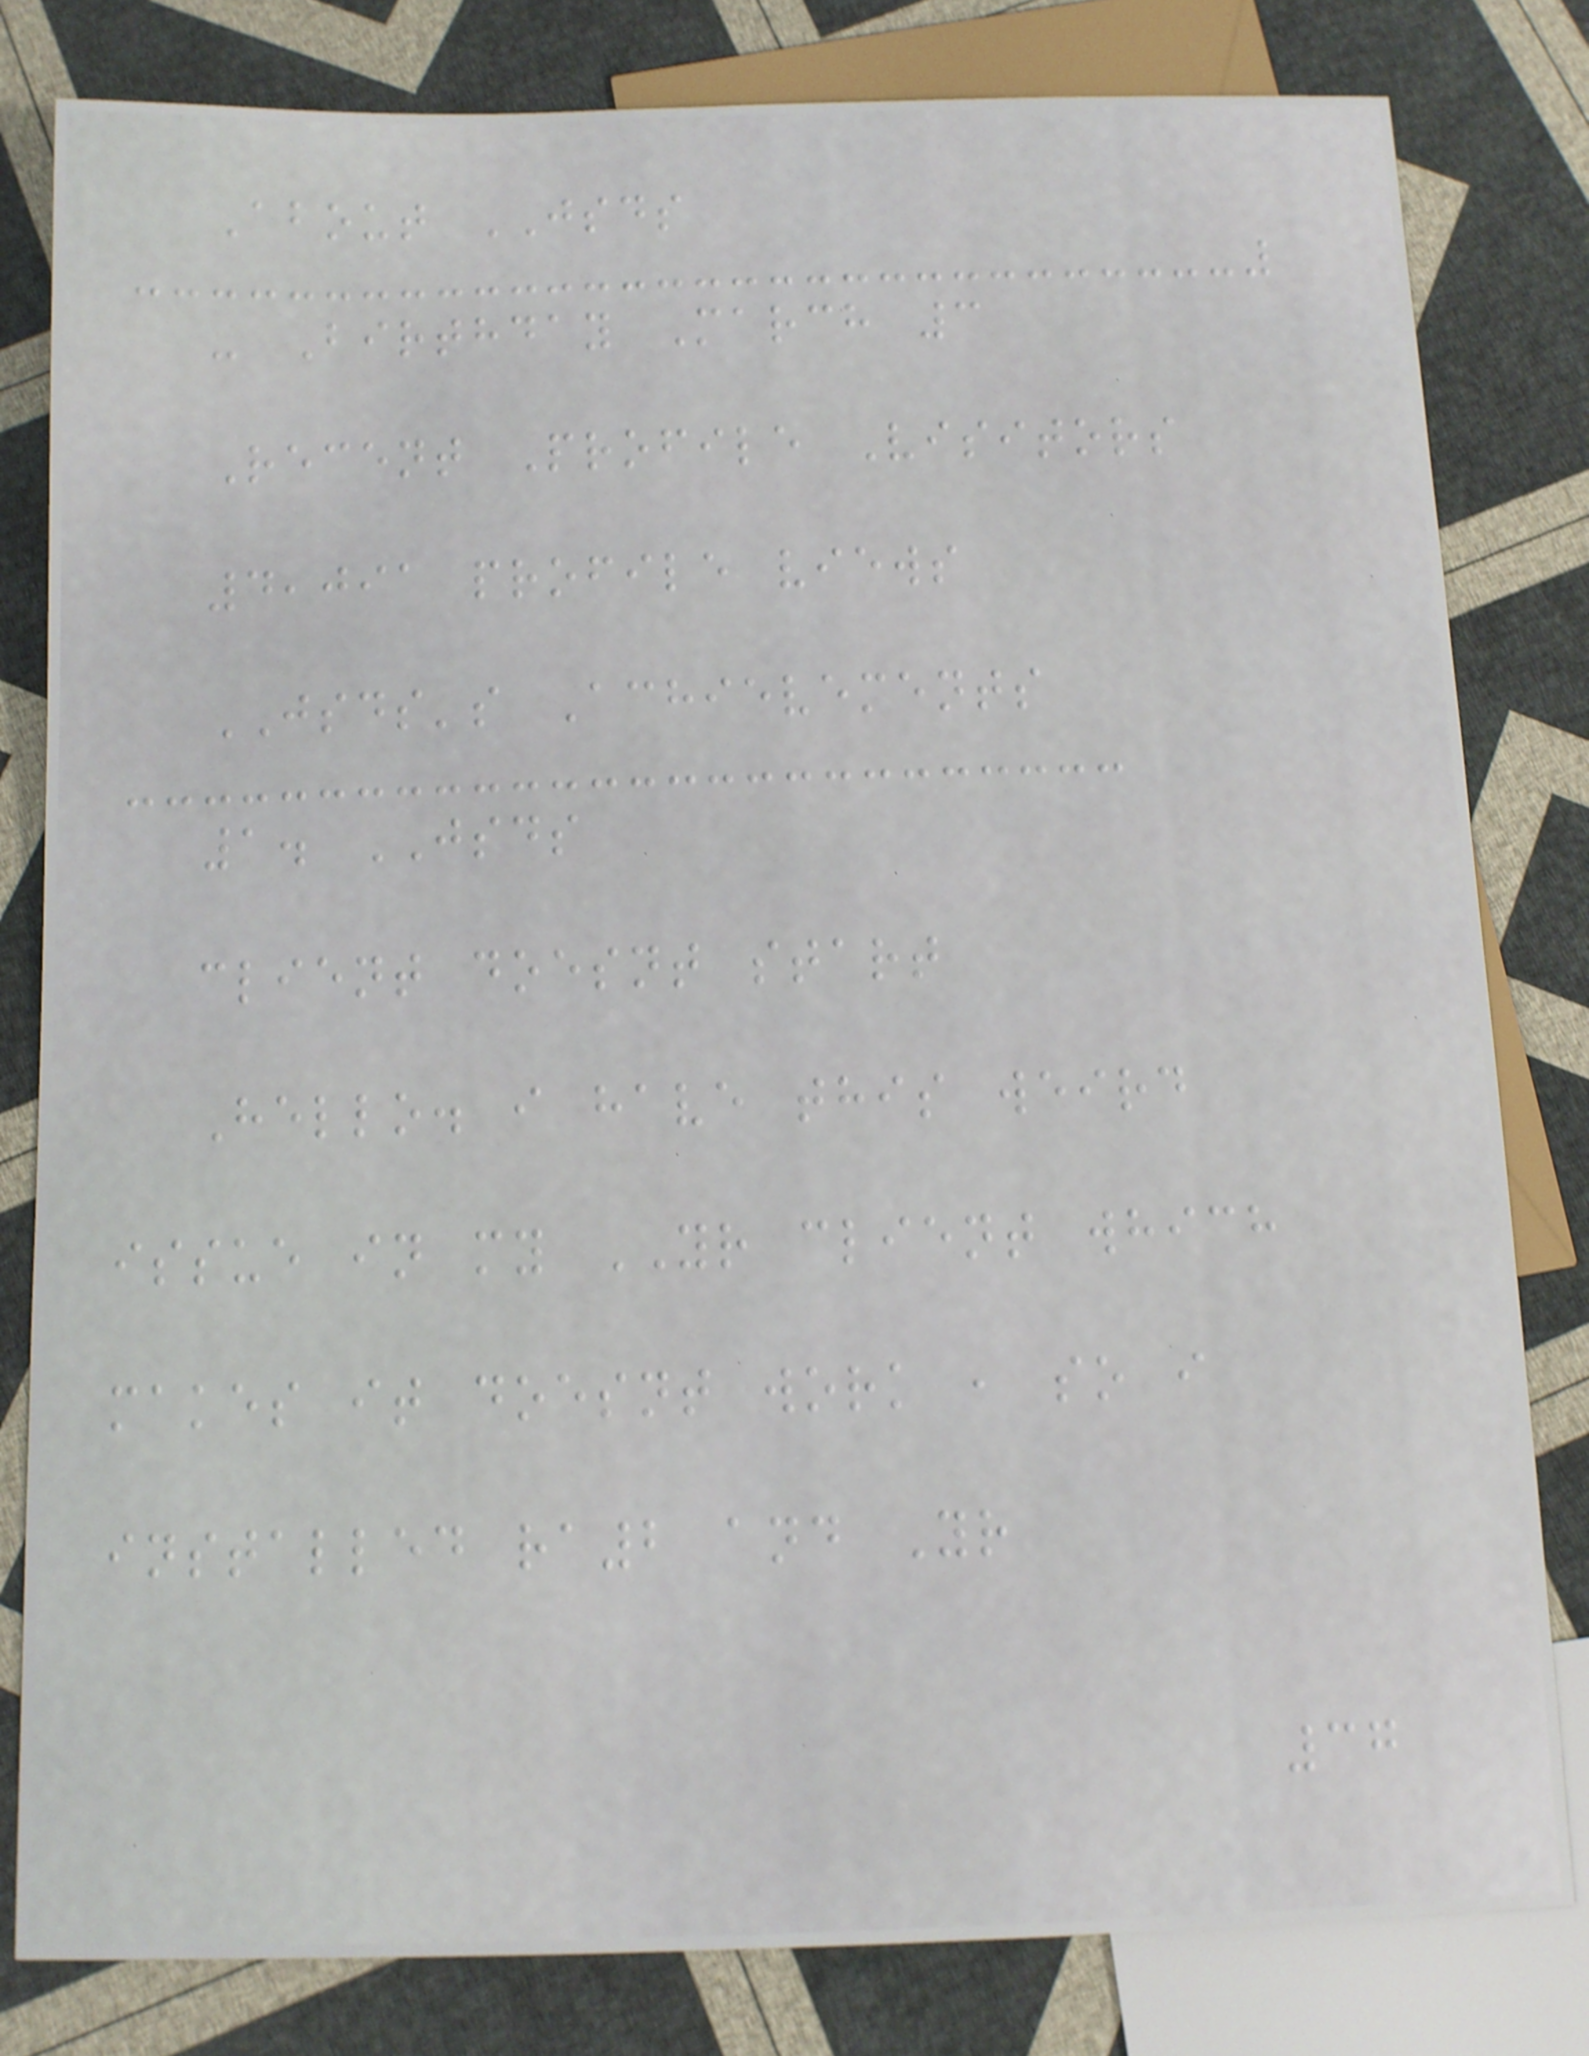About JSDS
- Birthday March 3
Recent Profile Visitors
4,091 profile views
JSDS's Achievements
1. JSDS
client doesnt start
Hello. i have this weird
issue in my YR client which
makes it doesnt work , so i
installed ra2 and Yr
37
